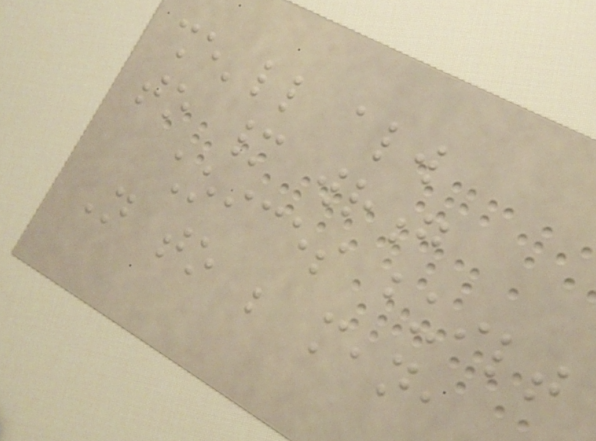she'll always
to many wrong
choices built
Not to be mean,
